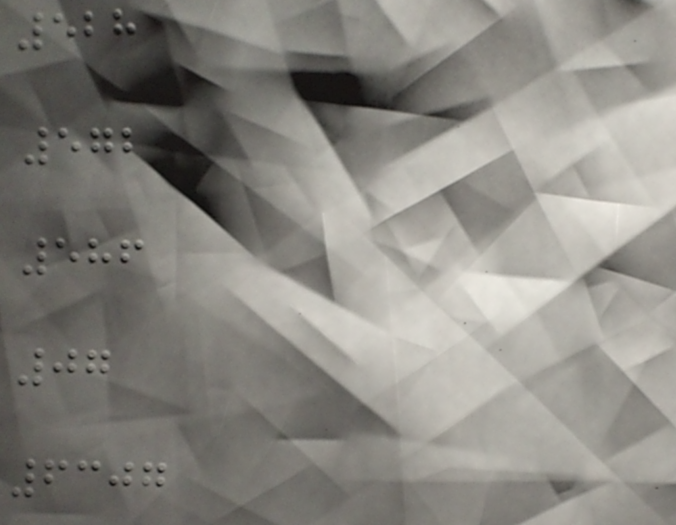528
572
586
07
6307
